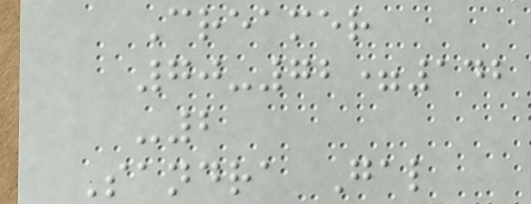Creamer
70-72=142
-2
Sandra Gal
